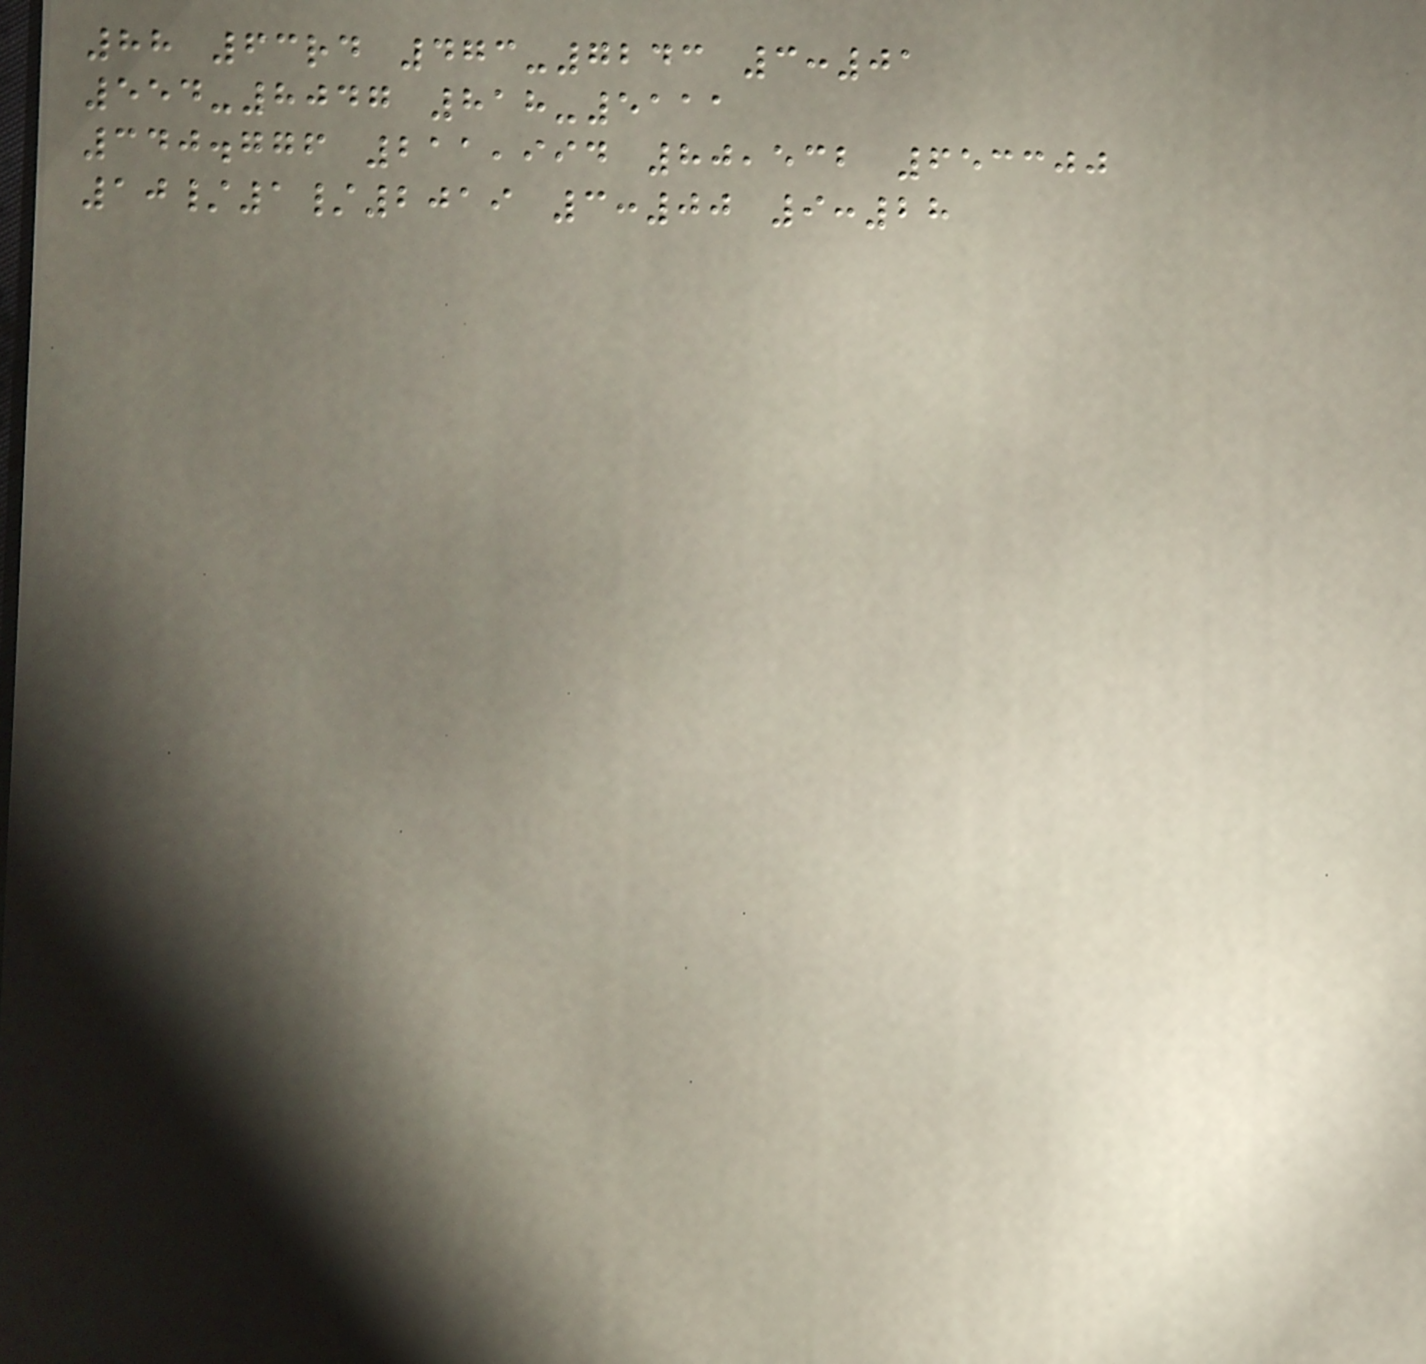88 63rd 473-7243 3:01
554-8047 818-5111
340.776 211,994 80,532 653300
10/1/2019 3:00 9:28
